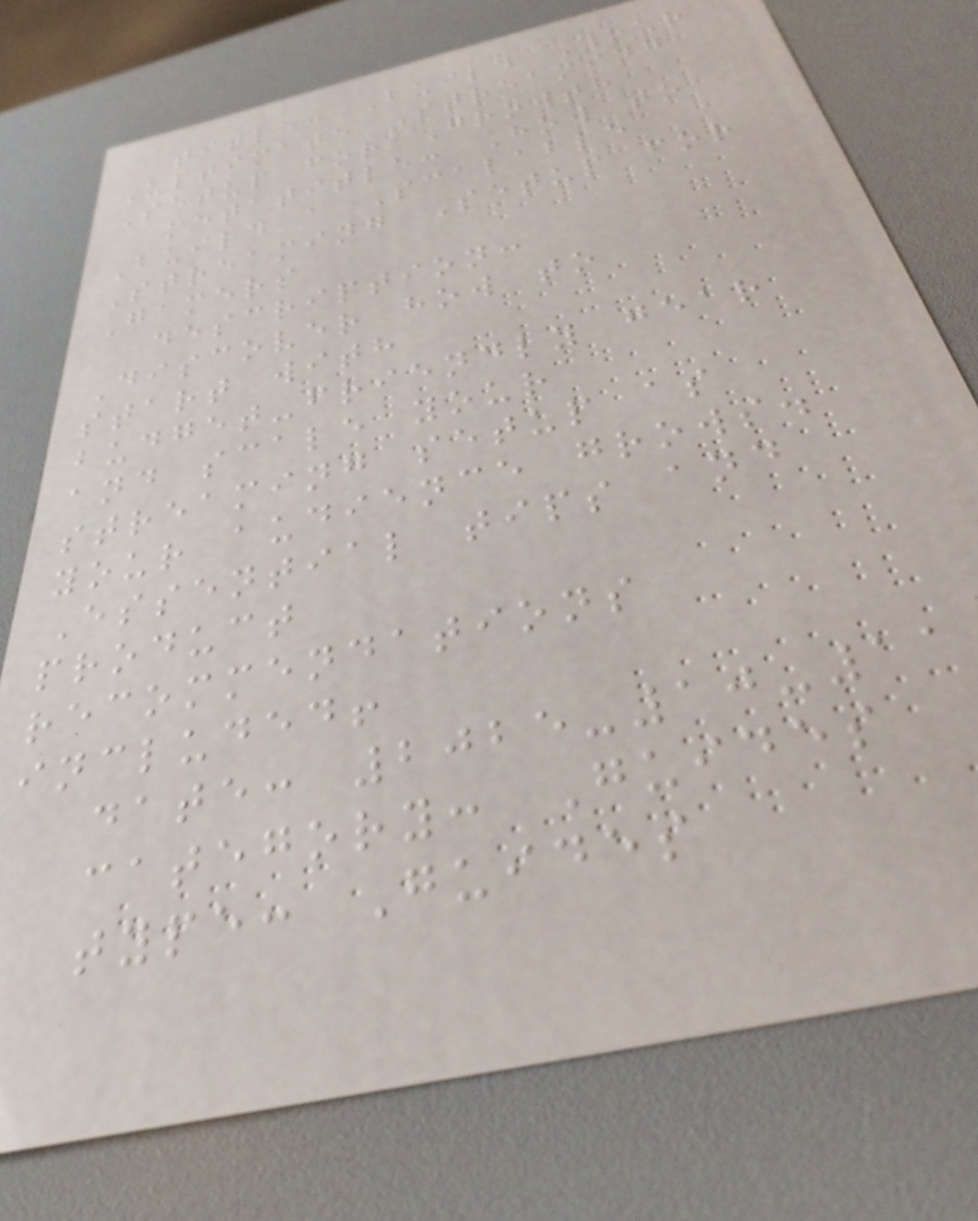title: Build Your
Ultimate Streaming
Setup for Growth
metatitle: How to
Build a Scalable
Streaming Setup for
Gamers
description:
Discover how to
start with
budget-friendly gear
and scale your
streaming setup as
your audience grows.
Essential tips and
product
recommendations
included!
date: 2025-10-11
category: Guides
type: Guides
